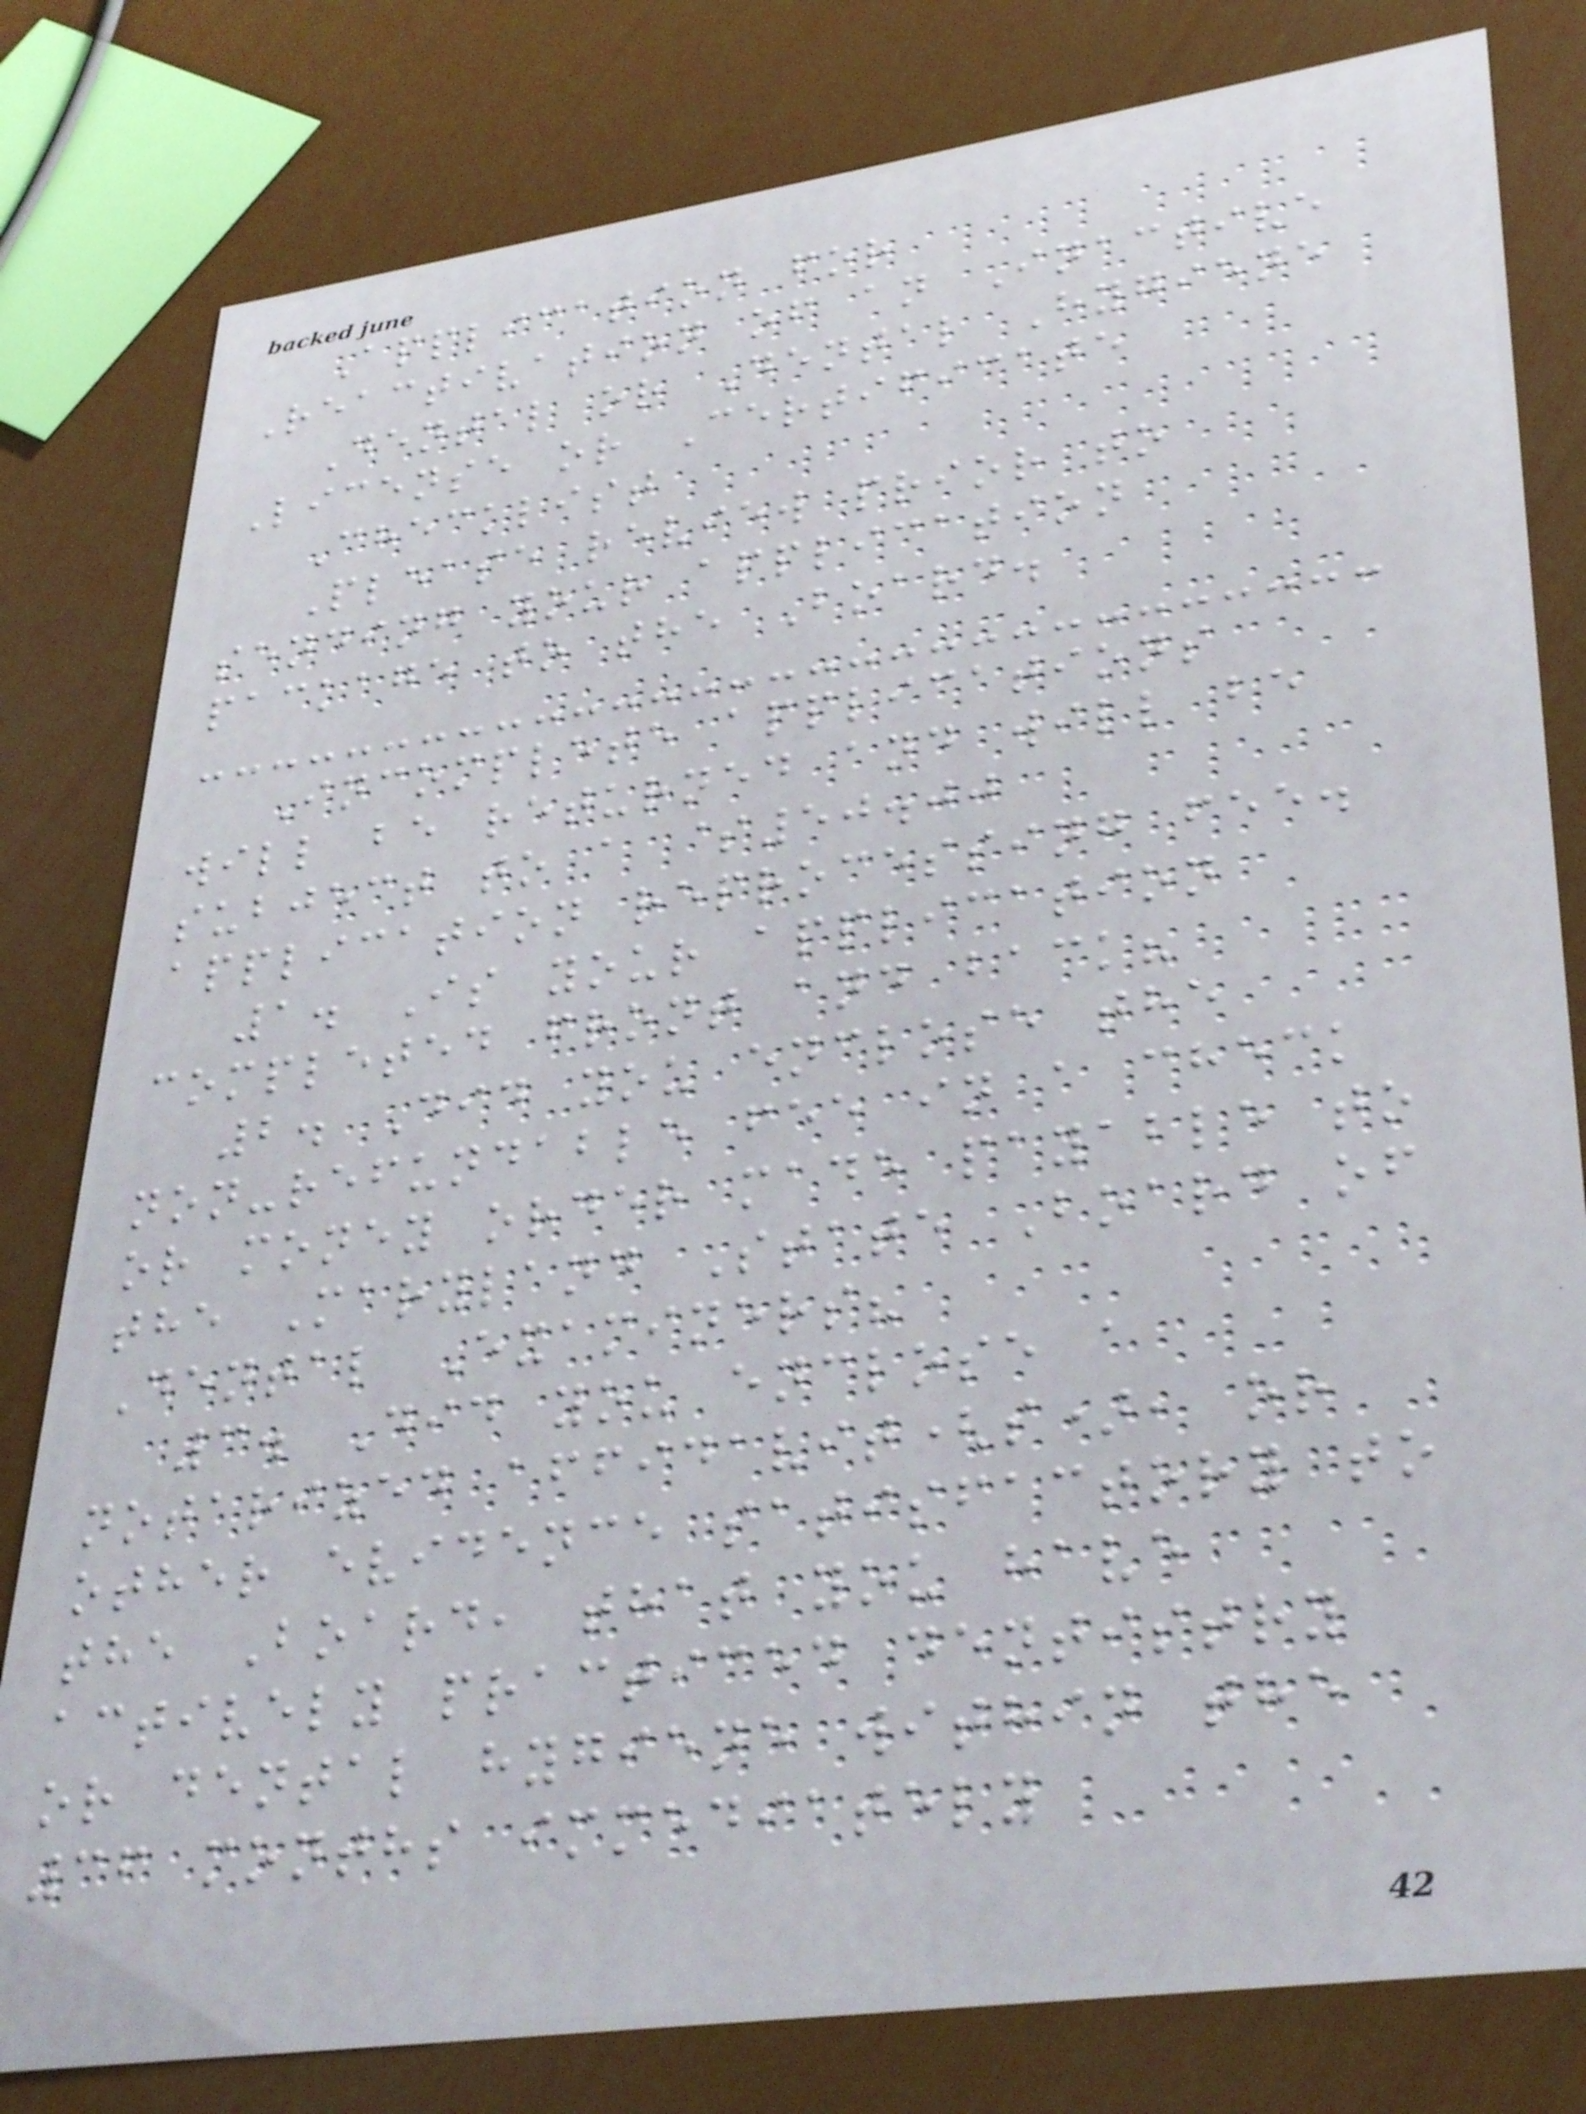Application for
Reactivation of an Inactive
Dental or Dental Hygiene
License or Certificate
Checklist
Please review prior to
sending your application
package to the Board.
Incomplete applications
will be returned and will be
subject to a $50.00
application reprocessing fee.
1. Is your application
completed front and back?
2. Did you enclose the
non-refundable fee in a check
or money order made payable to
the Maryland State Board of
Dental Examiners?
3. Did you enclose a
notarized affidavit(s), or
other evidence satisfactory to
the Board, that you have
actively practiced dentistry
or dental hygiene within the
36 months immediately
